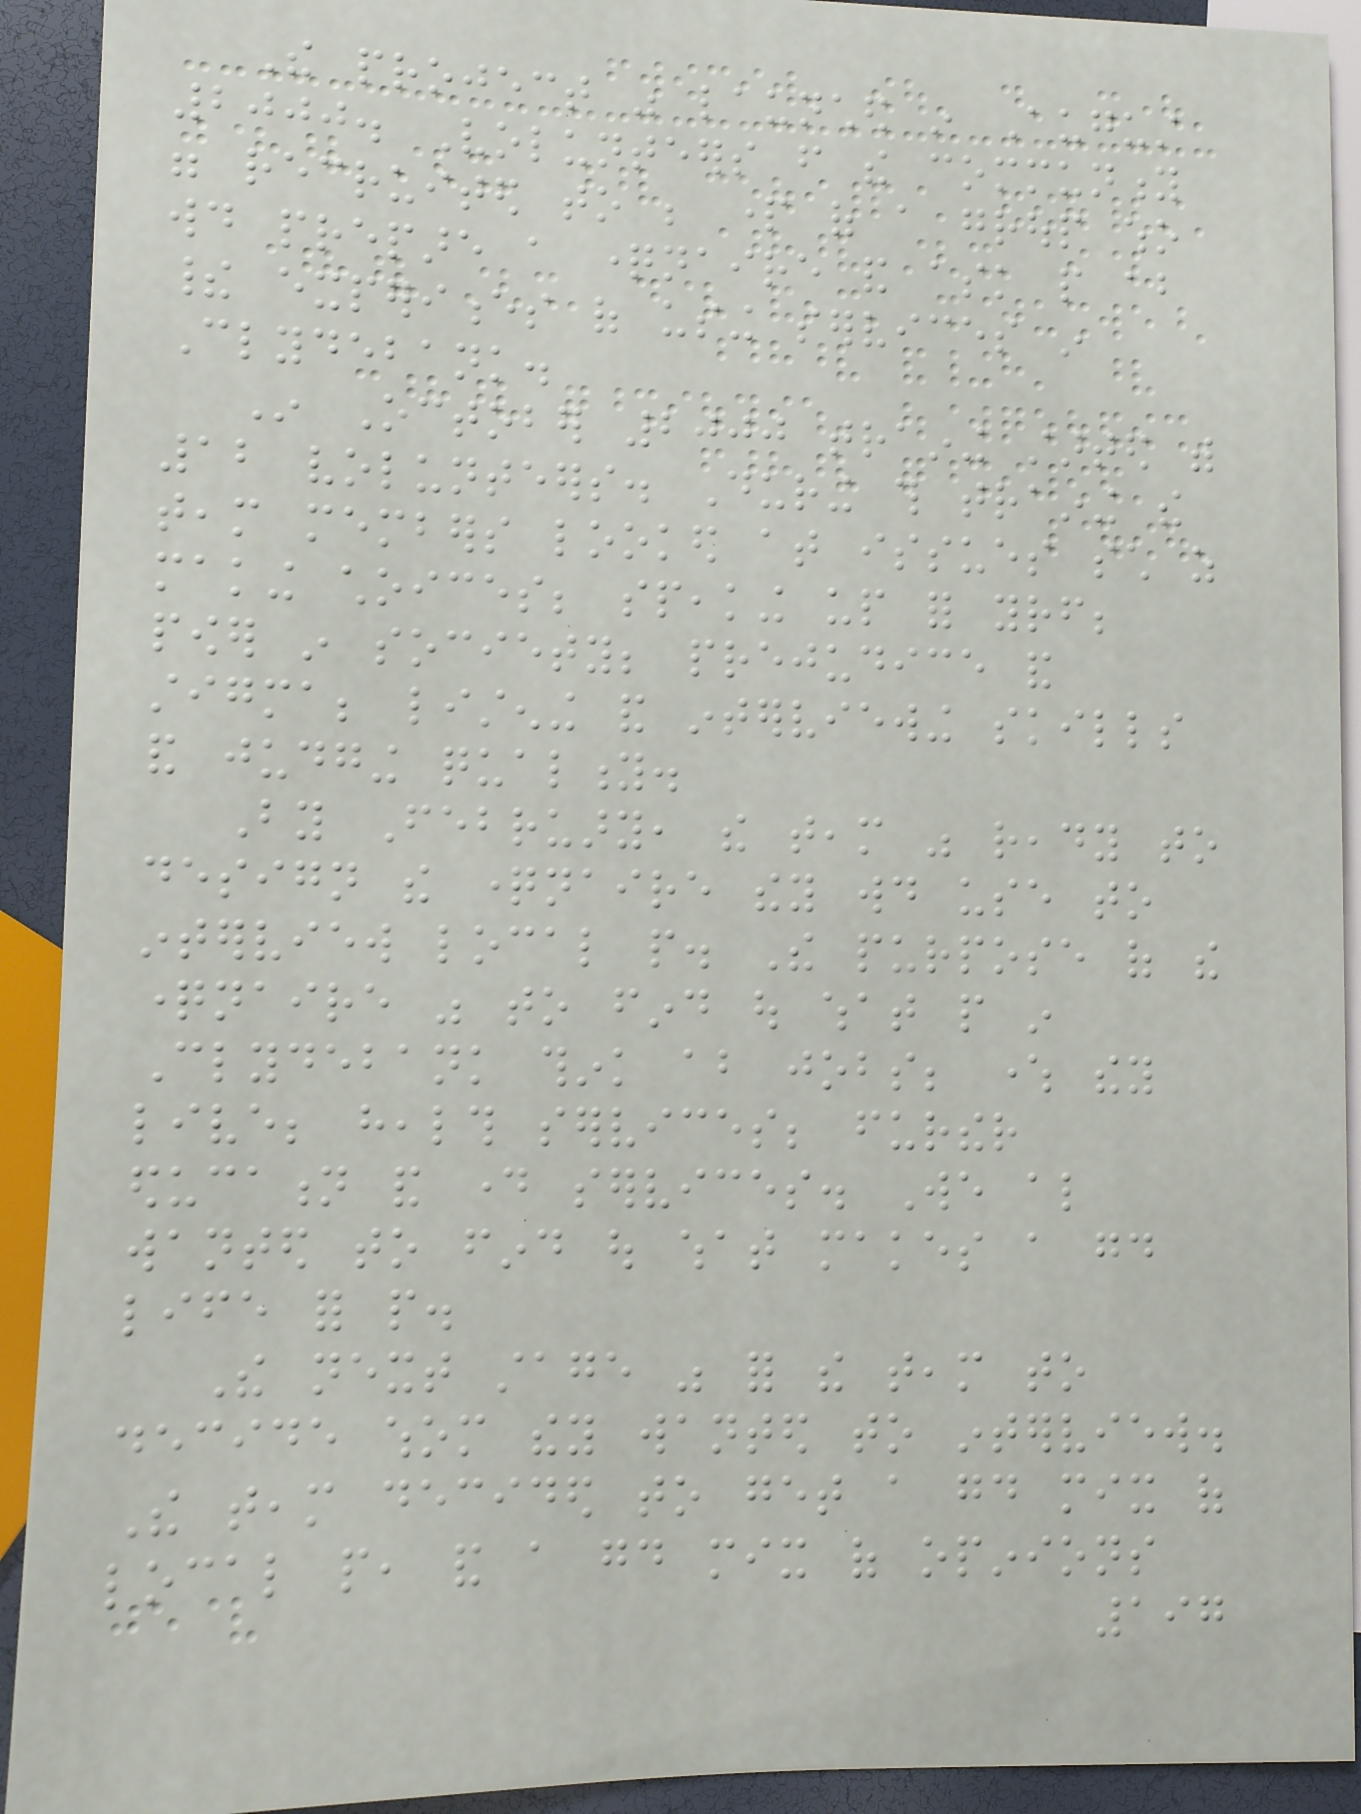The project was launched in August
2000. Volunteers from the community
were recruited to be part of a group who
would prepare a questionnaire and ask people about
their experiences of using services in
Clydebank.
In October 2000 training started with
12 volunteers. During this training the
team members looked at issues such as
making choices; speaking up for yourself;
power in society; prejudice and
stigma; listening and interviewing skills
and judging quality.
By February, the team was ready to
design the questionnaire they would use to
interview local people. The purpose of the
questionnaire was to find out what people in
Clydebank think about jobs; where they
live; health services; further
education and day services. We also
wanted to find out what makes a good
life for people.
The next stage was for the team to
decide whom they wanted to interview.
The team decided to get a good mix of
local people, and a good mix of opinions
197
